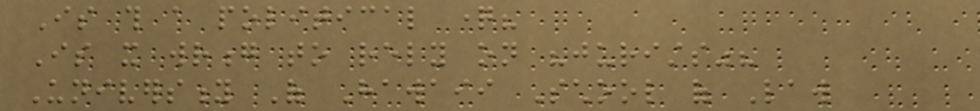Is this a political question?
Is it wrong to rely on "jurists"?
University Of Hawaii School of Law
